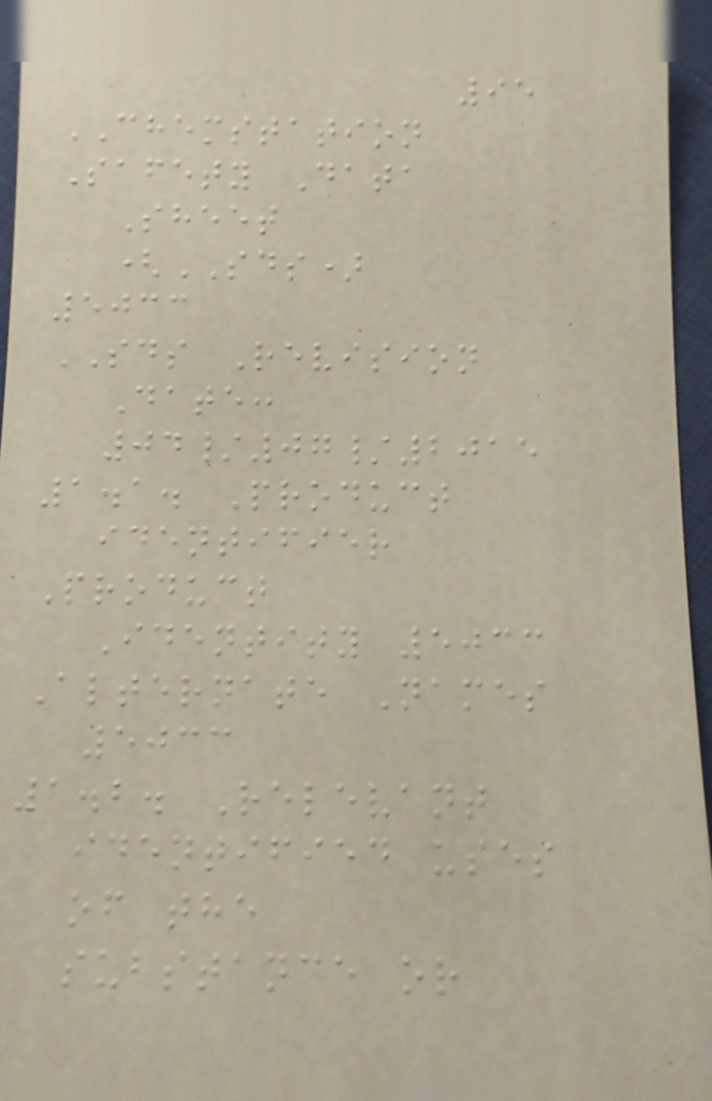95
CHEMSTATION
Safety Data
Sheet
(SDS)
5033
SDS Revision
Date:
04/07/2015
1.1. Product
identifier
Product
Identity 5033
Alternate Names
5033
1.2. Relevant
identified uses
of the
substance or
